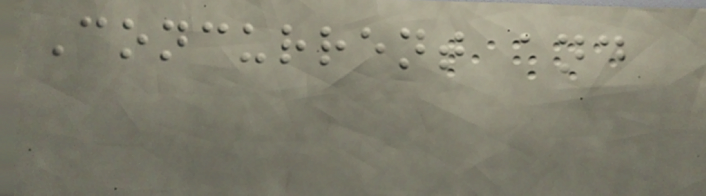Concurrent and
